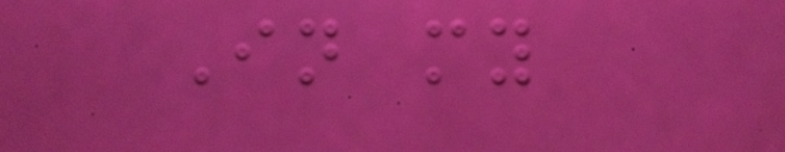In my
